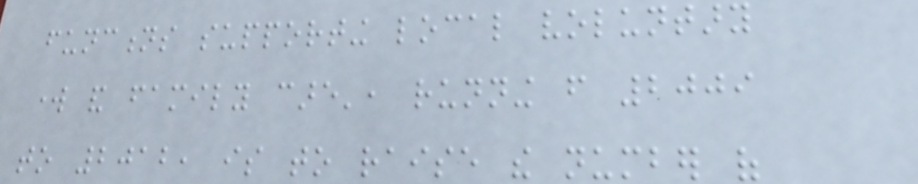functions supporting local voluntary
work and family care', running from 2009
to 2012, is to raise the number of
